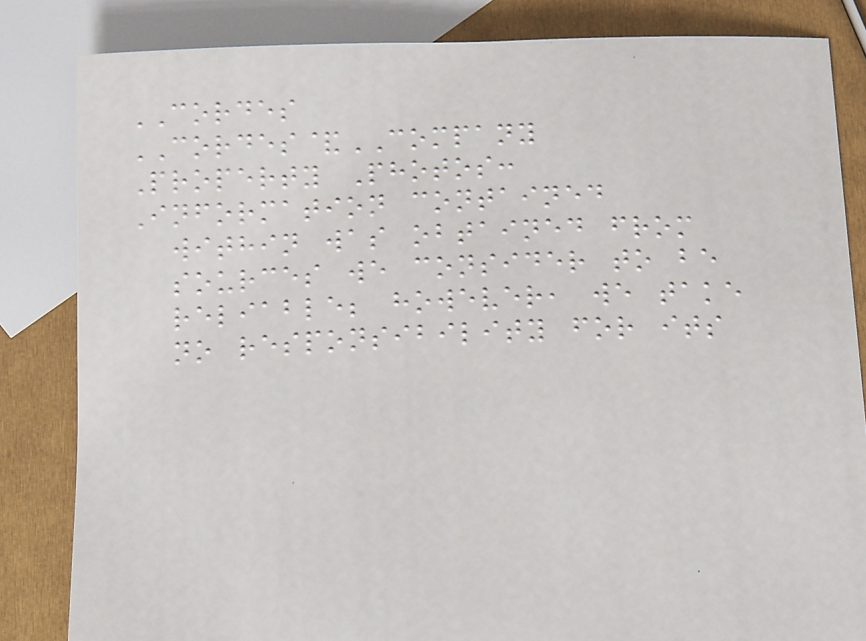CORDES
CORDES&COMPANY
Property Photos:
Information contained
within was obtained from
sources we consider to be
reliable; however, we take
no responsibility for its
